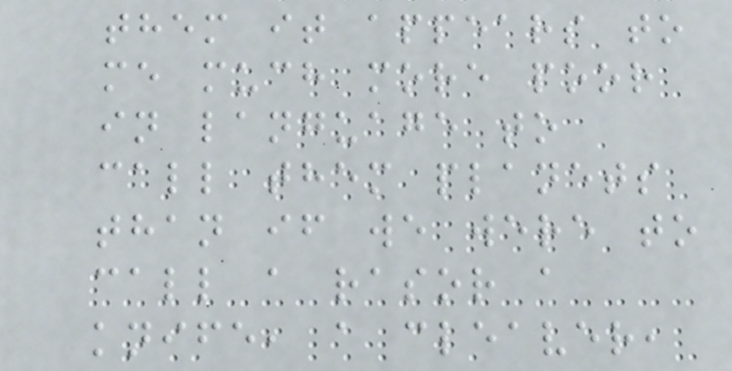them it appears to
me much more poor
in language to
call them planets
than if we were to
call a rasor a
knife, a cleaver,
